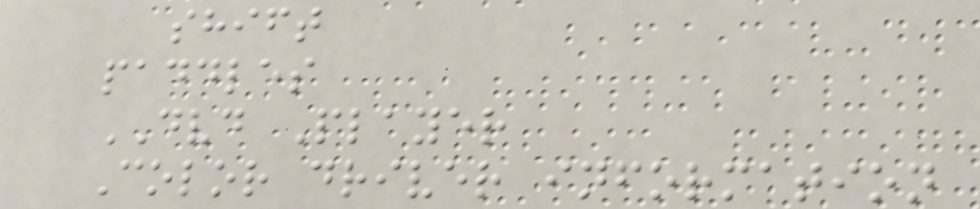shift
paddles
DVD Player
Color driver information
